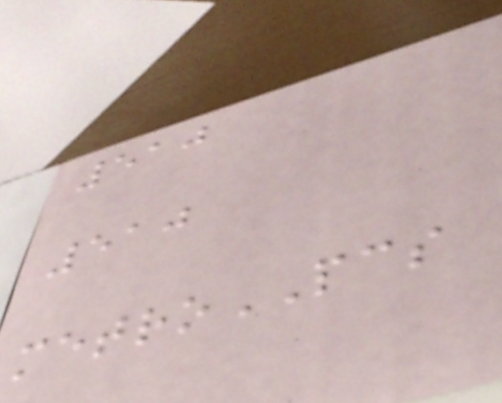510
510
metroPCS
